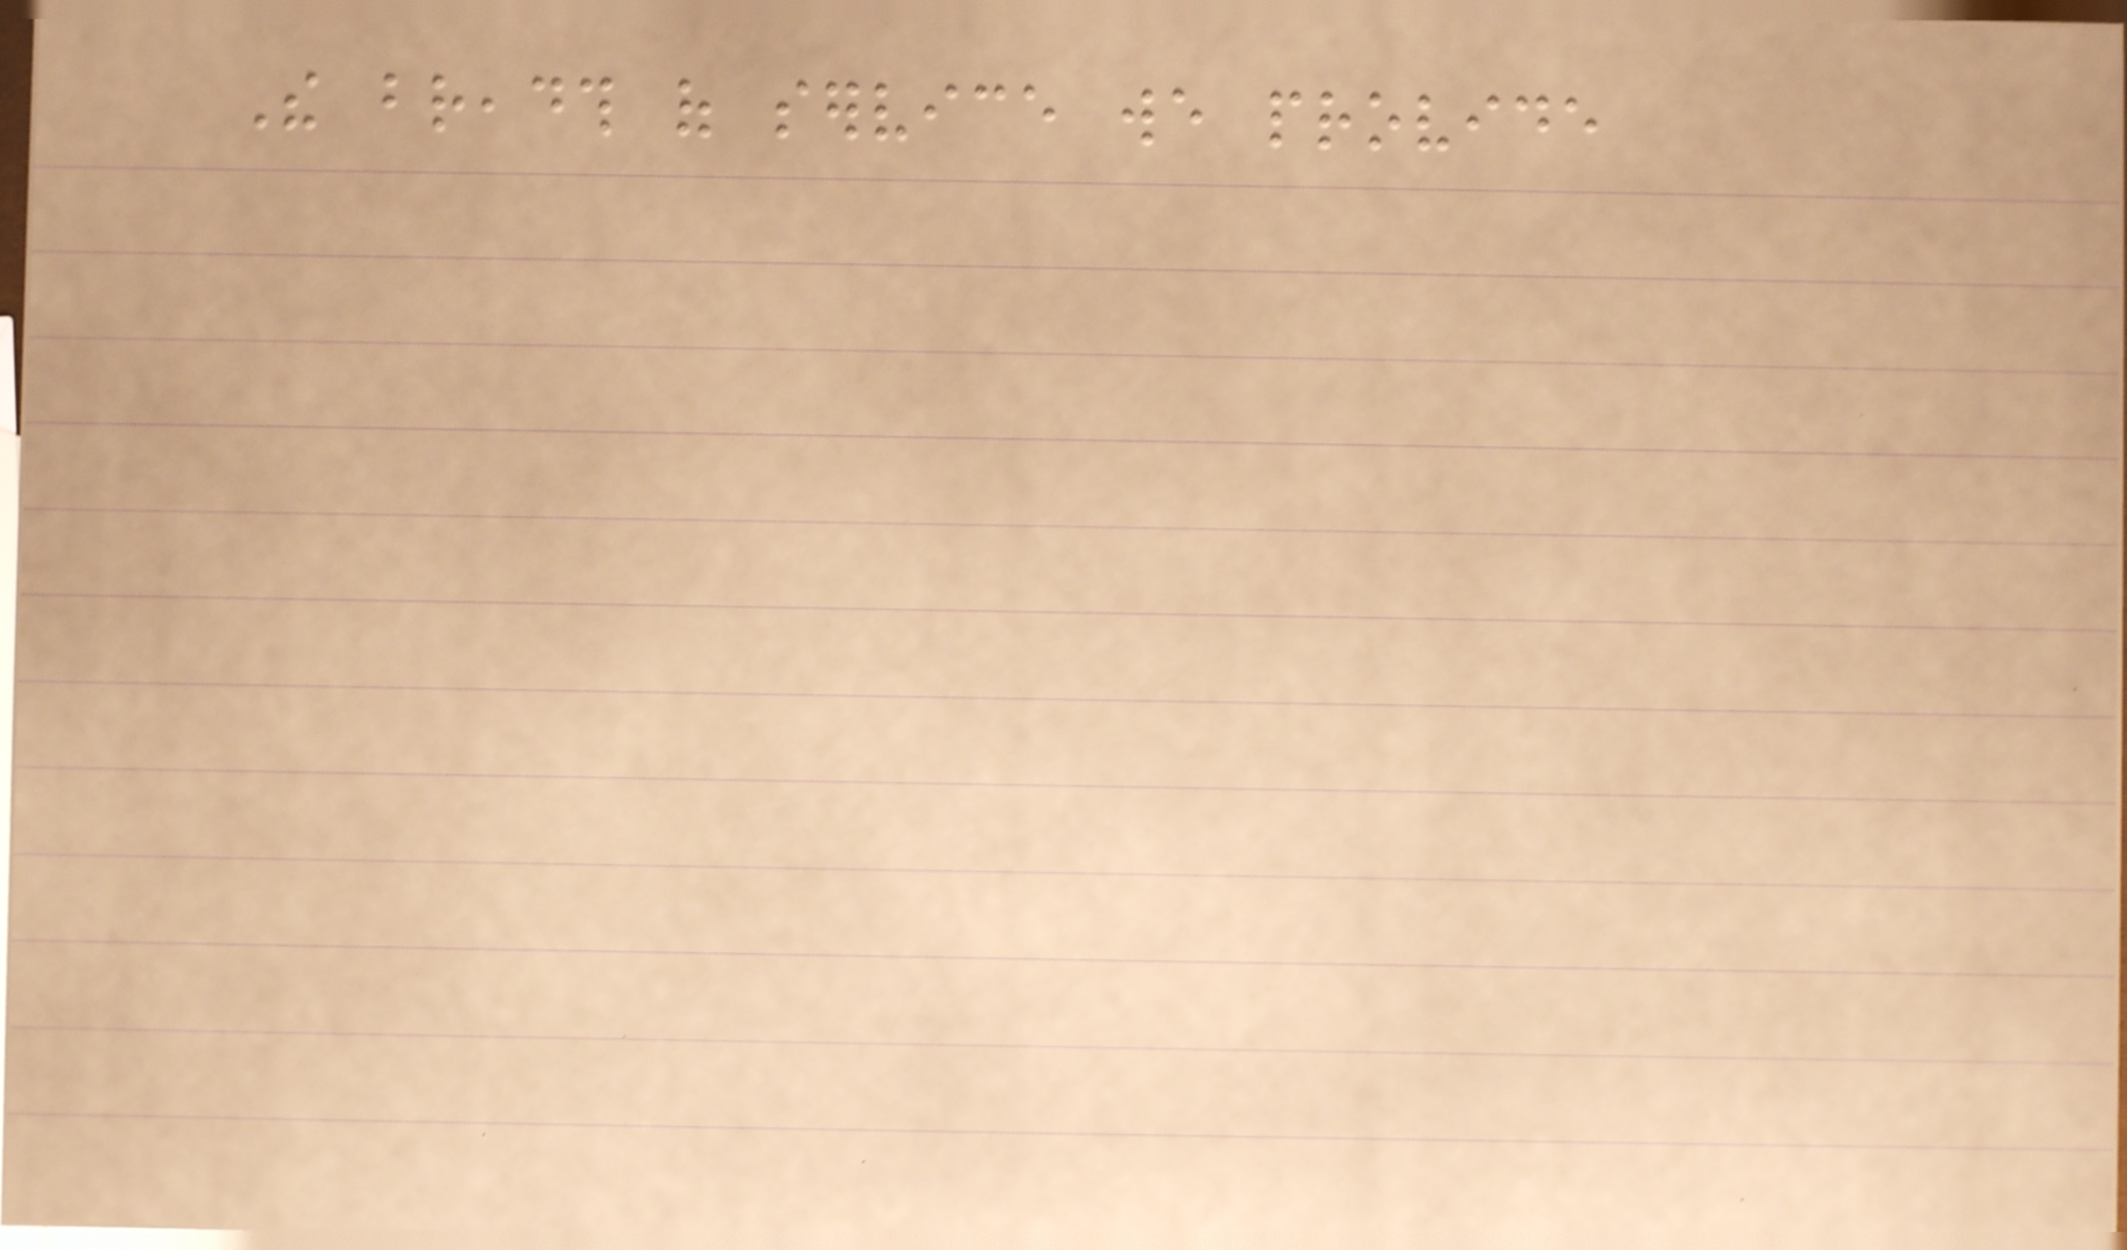The breadth of service we provide
